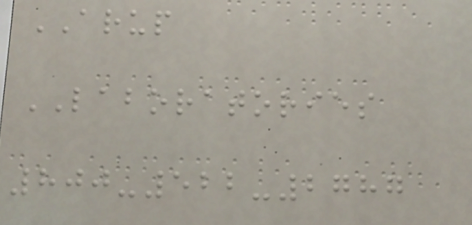ARUP
LABORATORIES
800-522-2787
